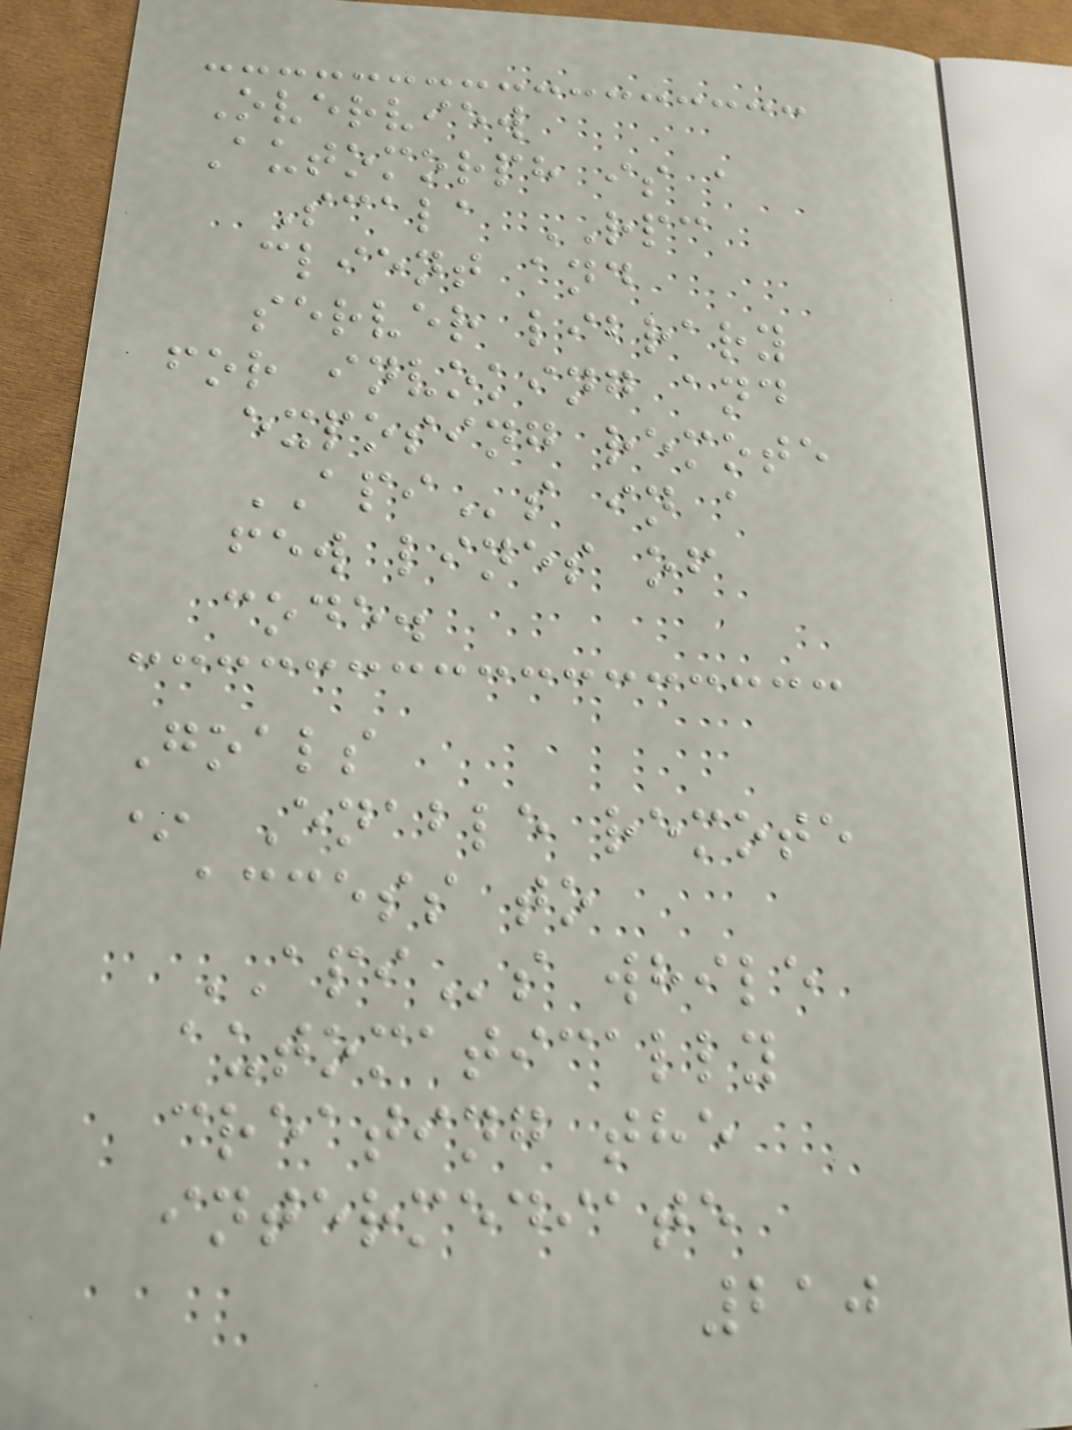Overview
Automorph is a
Scala RPC
client and
server library
for invoking and
exposing remote
APIs in a
few lines of
code.
Goals
* Enable remote
access to
APIs while
automatically
creating the
intermediate
210
